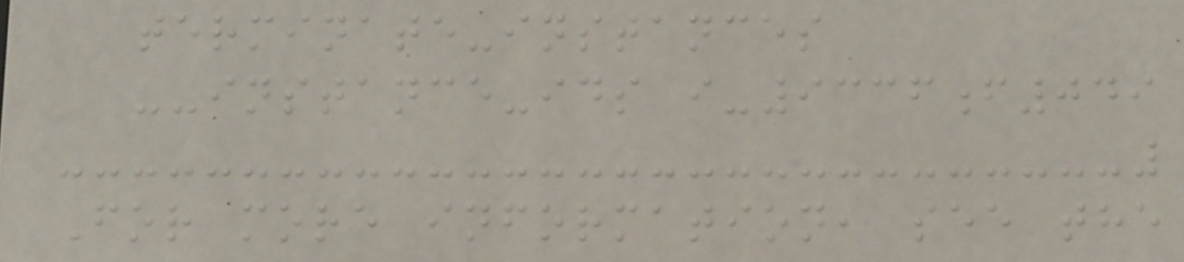terminate-instances
--instance-ids i-9336f049
For more information, see the
